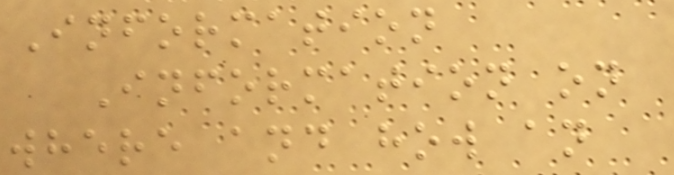Information
Information on
where and how an
